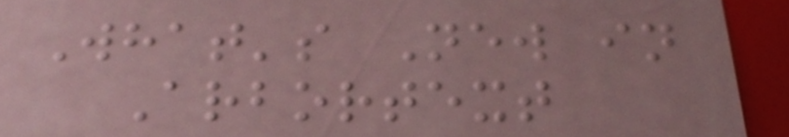What's New in
Arbortext
